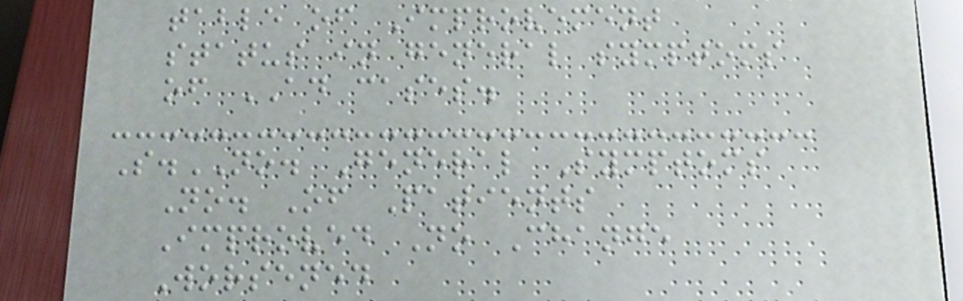table of Improvement
status in general symptoms
of AD cases.
S.NO. General Symptoms
No. Of Patients
Improved No Change
Worsened
